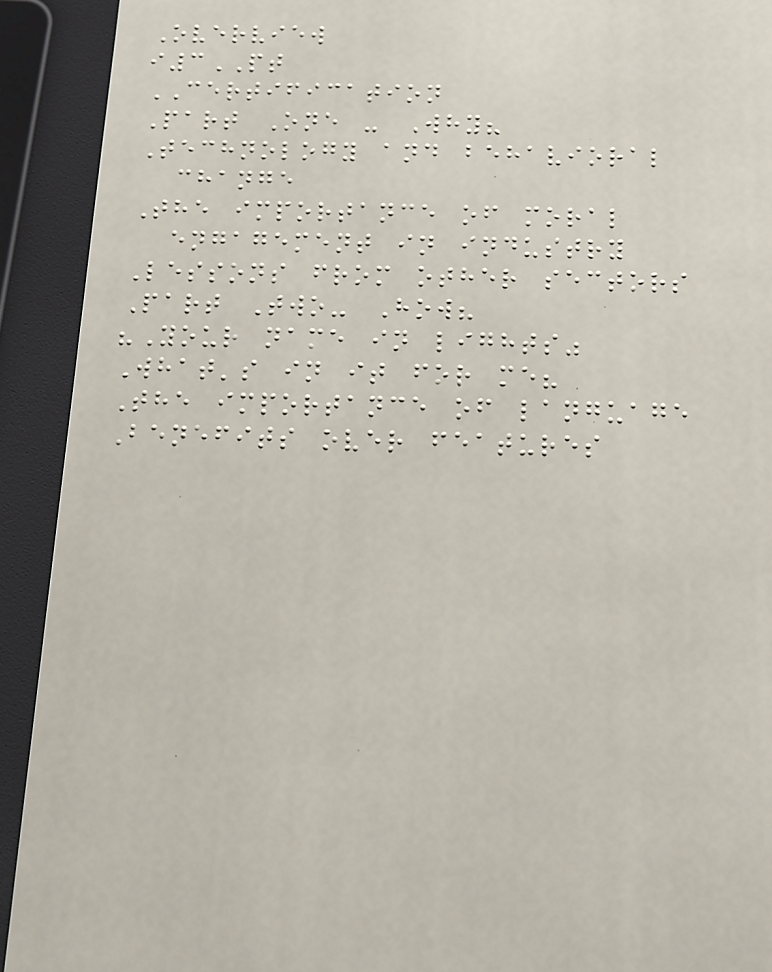Overview
i3PT
CERTIFICATION
Part One - Why?
Technology and behavioral
change
The importance of moral
engagement in industry
Lessons from other sectors
Part Two- How?
"Your name in lights"
What's in it for me?
The importance of language
Benefits over features
